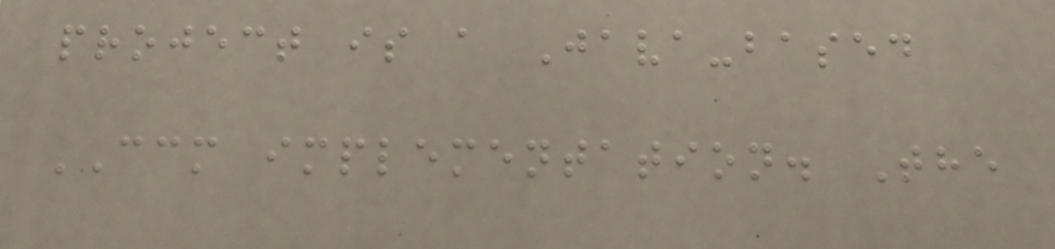project is a Java-based
CCM implementation. The
